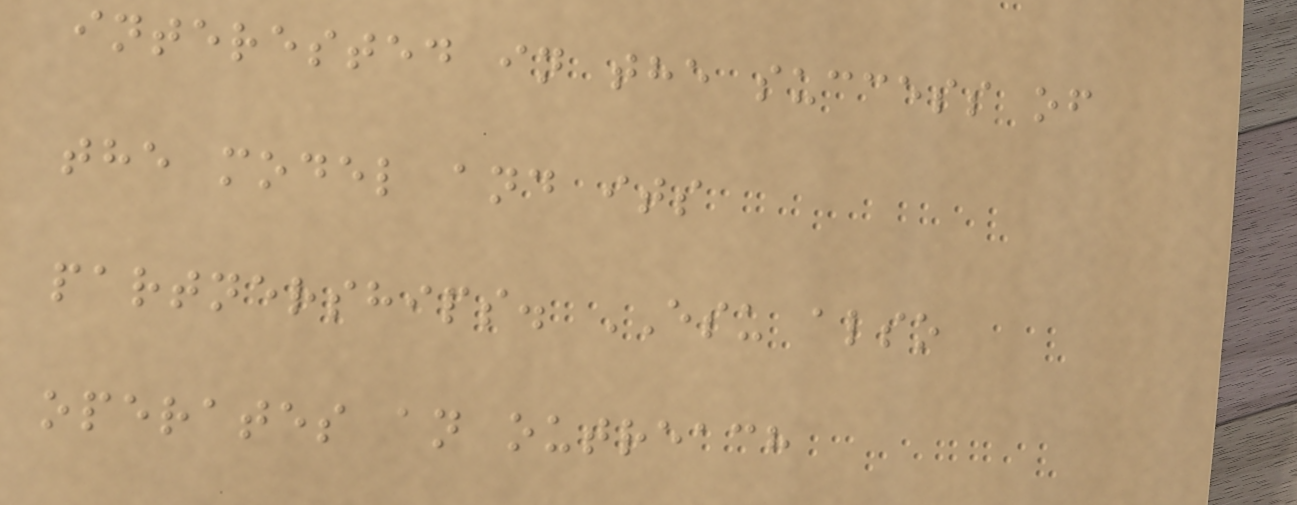interested in the success of
the model and its
partnerships. ESU also
operates an outreach
